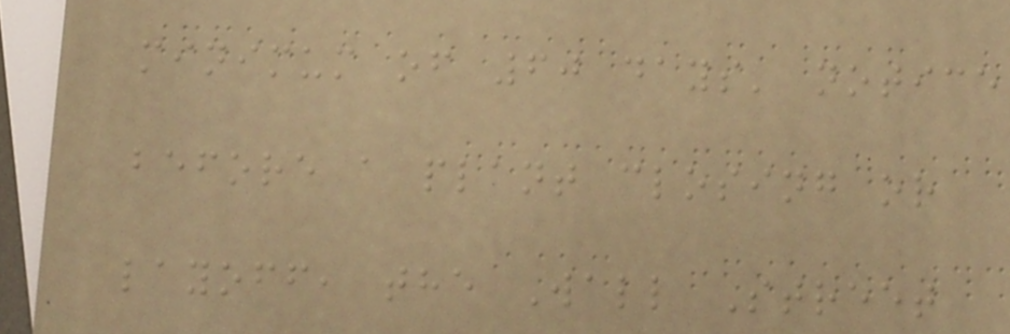minimum of 60 days' notice
before a plant closing or
layoff, the Wall Street
